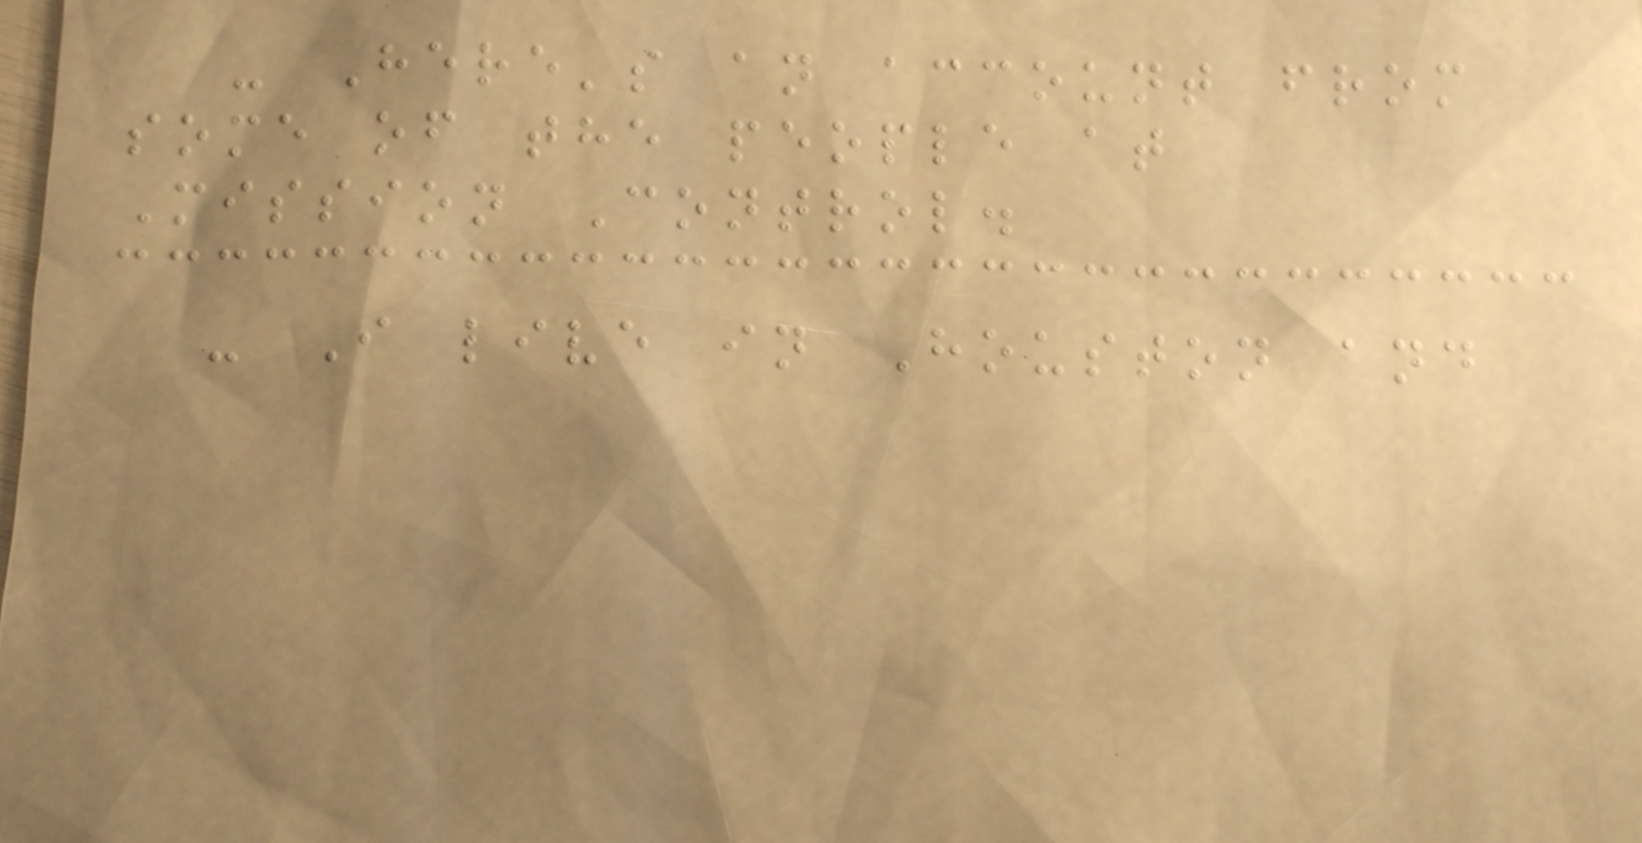- Here's an account from
some of the people at
Mission Control.
- I live in Houston and
